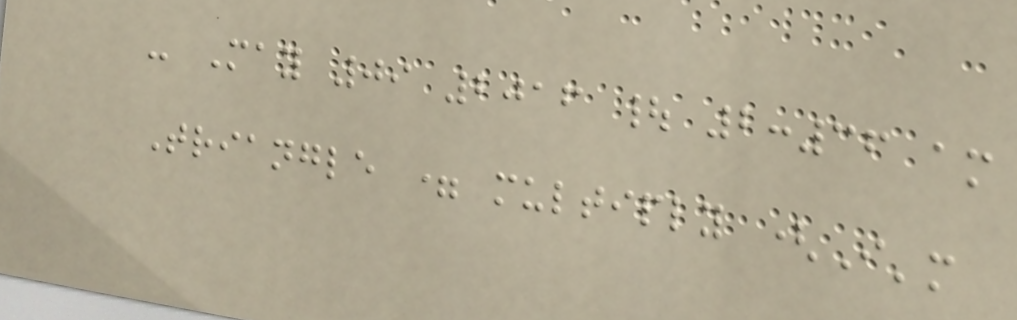- May 09 2016 | 2:36 am
Triangle = multiply (I'm
